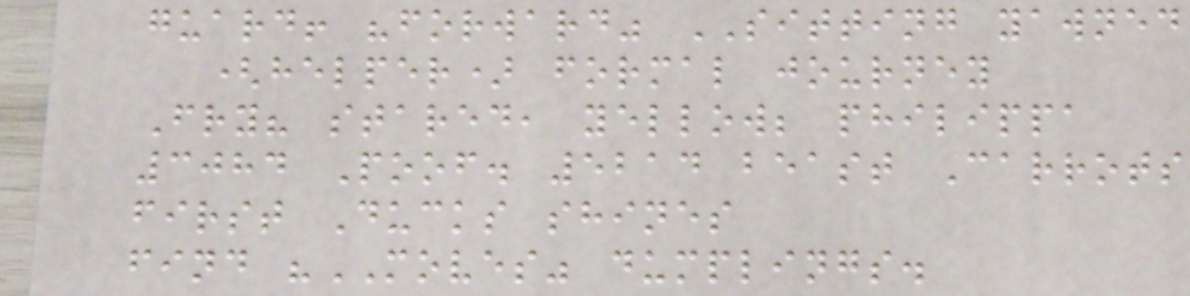guard! "forward" SITTING yawned
(helper) formal journey
Fry? stared, yellow; philippa
3084 Poof. 5214 beast Carrots
first Ducks shines
find "MOVES" dumplings.
